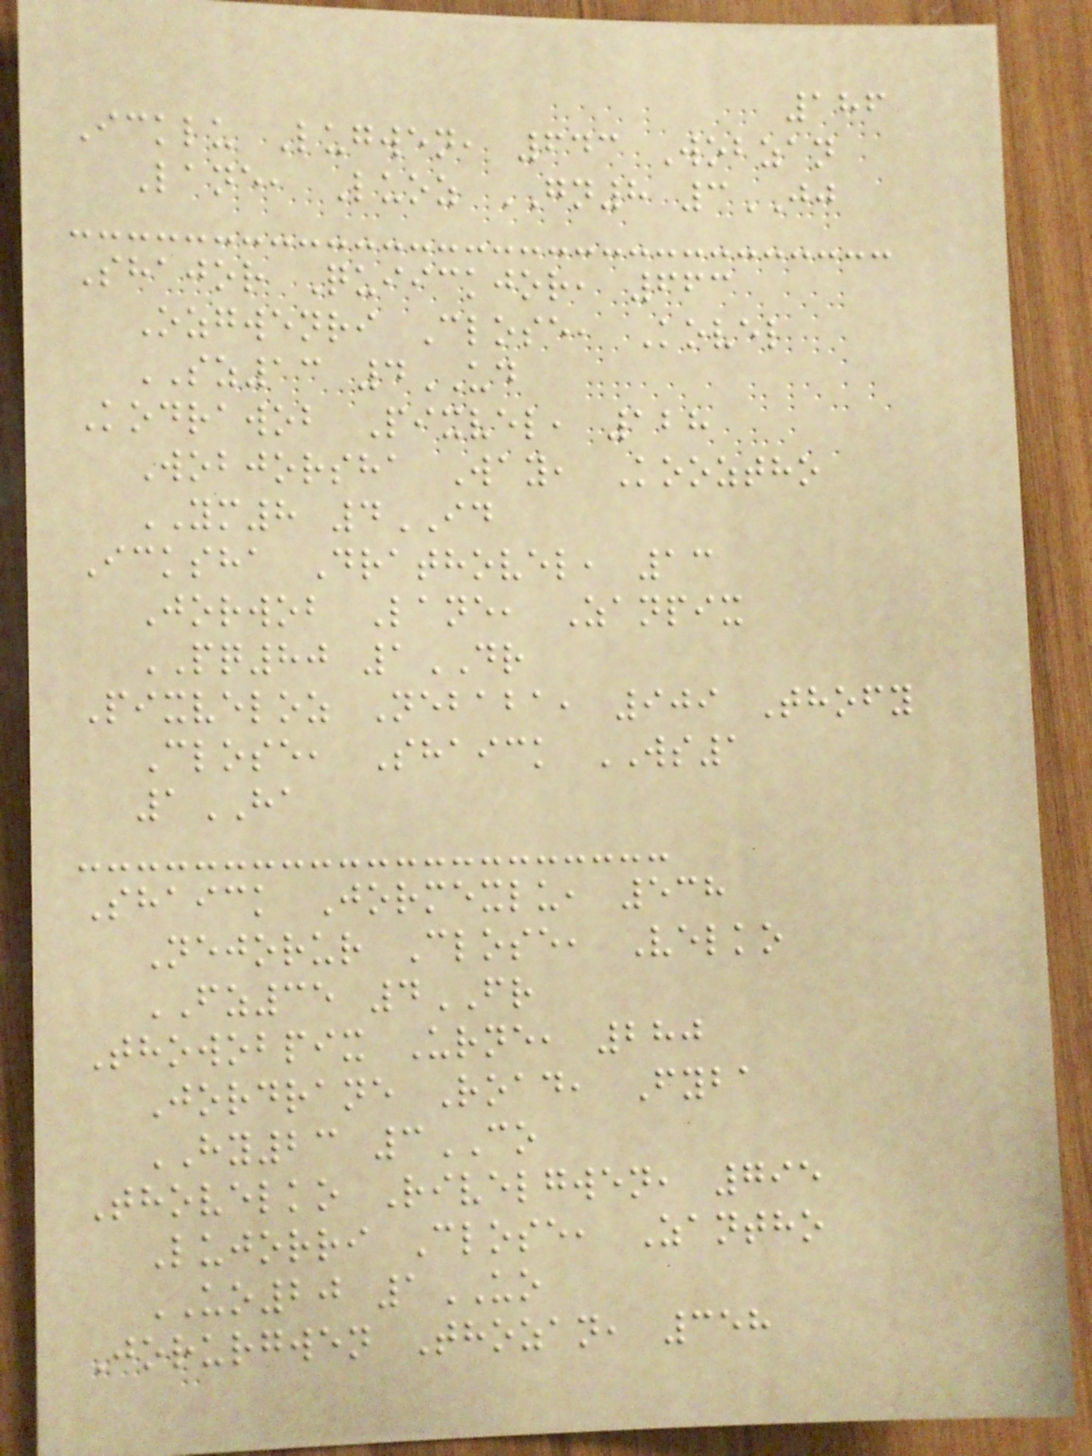186
Icklu Lugwen, 643 Wobzan
Lane, Luoz GN8 3JJ
Shajor Quiickjor, 663
Ozgwenri Close, Kovel
SZ13 4UD
Kodrawob Pixvel, 128
Wobjorsha Way, Kooztho
YM8 4ID
Icksha Drathovel, 13
Jorwob Lane, Zanpix
PQ80 1DR
Pixveloz Nebaba, 909 Thofy
Close, Shaick WS1
1HA
Shaick Jormexlu, 538
Nejorur Close, Velko
FZ35 4FR
Thowobpix Urne, 280
Jordrane Road, Fyba
HY23 3CO
Thovelko Rivelgwen, 795
Lujorri Close, Zantho
UO20 1UO
Jorurgwen Thozan, 358
